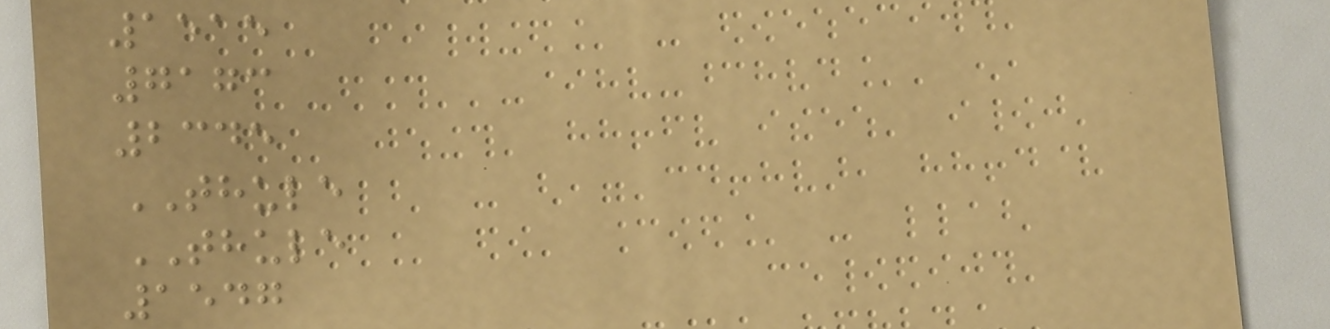1515
7173
2345
THULE
THULE
1547
